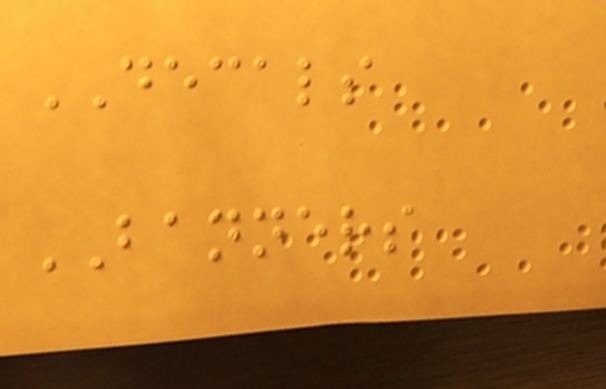DECALS
BANNERS
